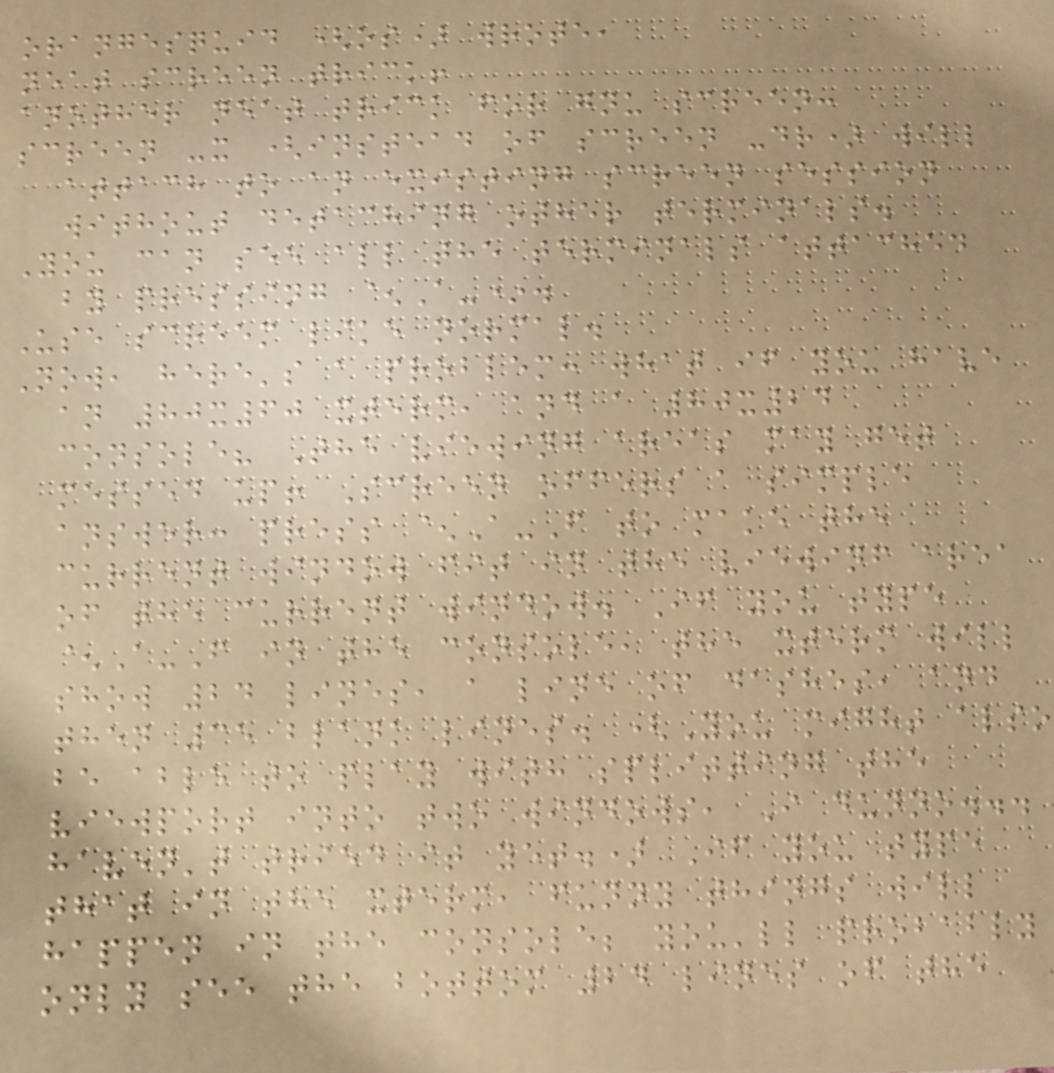orangesquid (os) wrote,
neat screen trick!
another neat trick for gnu screen:
screen -x (instead of screen -dr) will
attach to an existing screen session
without detaching other terminals.
You can see all the terminals attached
by pressing ^A-*.
Use screem like normal.
Now, here's a problem: what if you have
an 80x60 xterm, and a 80x24
console? The viewing areas may get
messed up! Screen offers a simple
answer: press ^A-F to make the
current window fit in the viewinf area
of the current window. If you type
^A-F in the console, the xterm will
show 24 lines, a line of dashes, and
then 35 blank lines. (You might also
be able to play with splitting the
viewport into two windows, I dunno...
haven't tried it yet.) If you type
that in the xterm, funny things will
happen in the console; you'll probably
only see the bottom 24 lines of the
